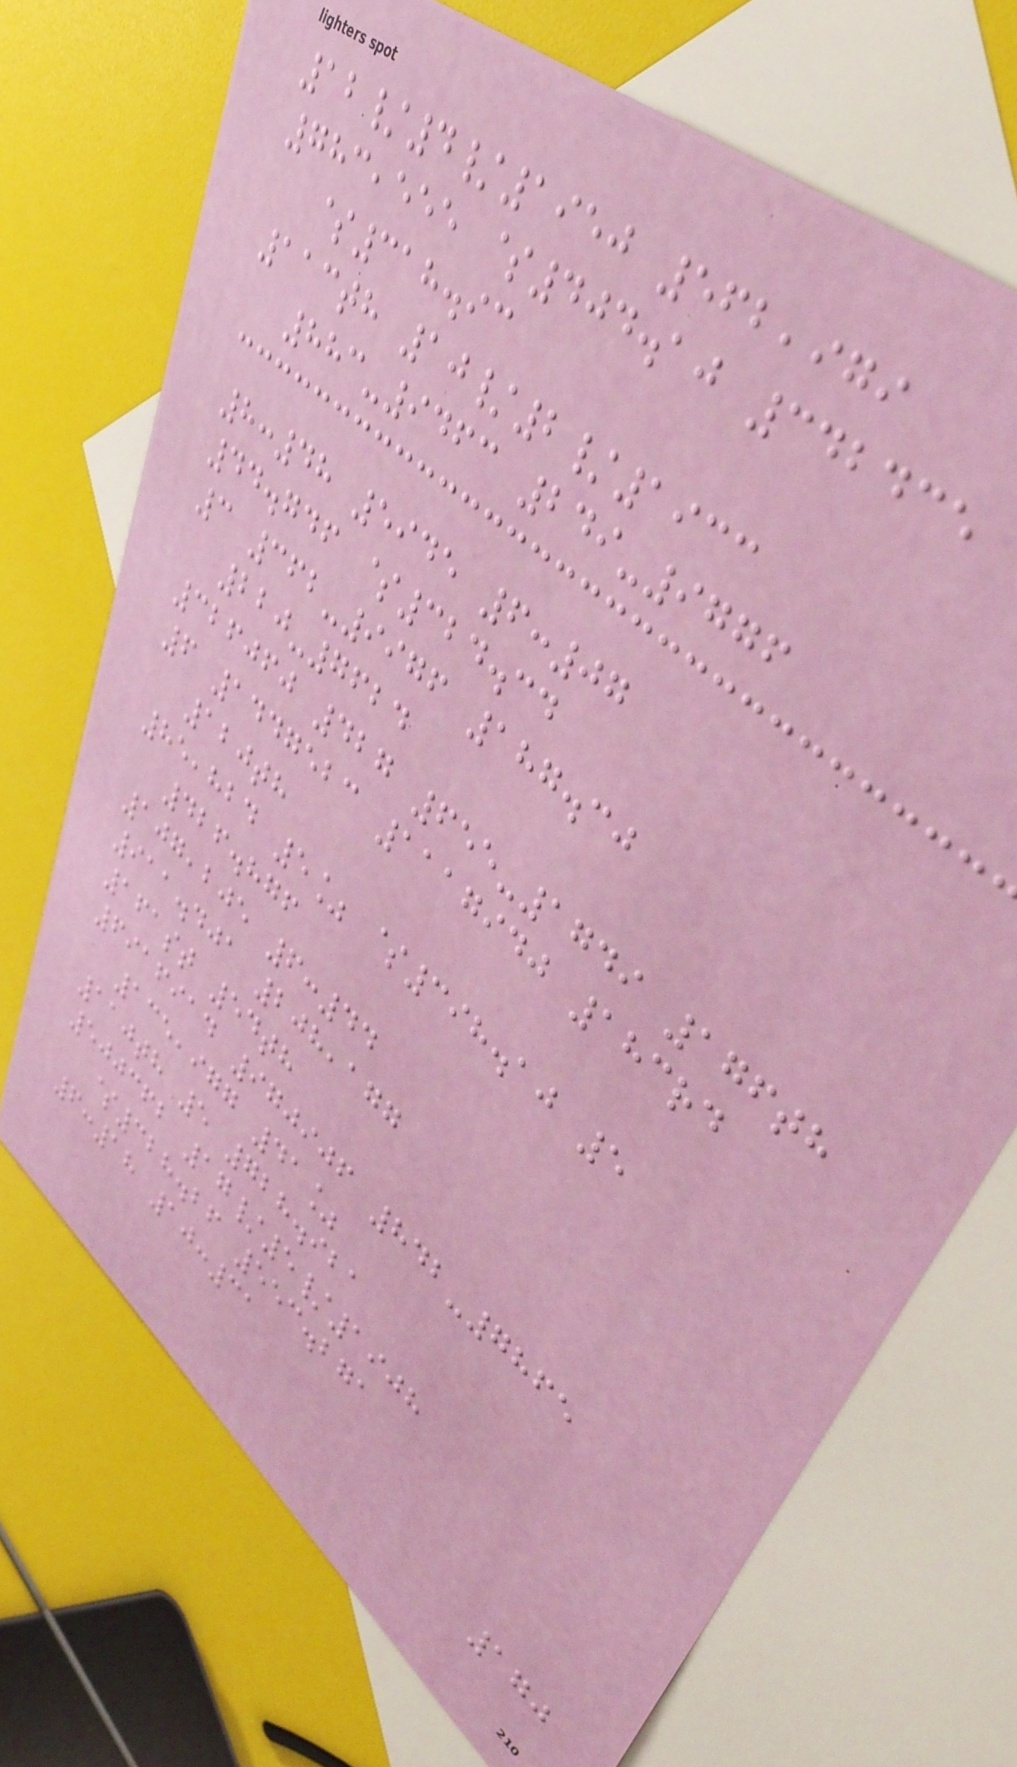12/4/1950 562,979
783,555 $404.10 342435
$318.93
113th 10/2/1933
883-9463 249-9776
8:48 5945 6:07
44.746 $324.34
3 362-9976 187.30
220-7624
326060 427 655-1749 176th
6 1447523 1117940 183rd
120th
85,824 5% $398.10 5
426.876
107,205 6:44
911.401 208,177
161st 54th
6916914 970906 842-7865
135,977 41%
110th 5 728.921
500362 17/5/1908
$328.26 553.271
6:18 10:31
170
